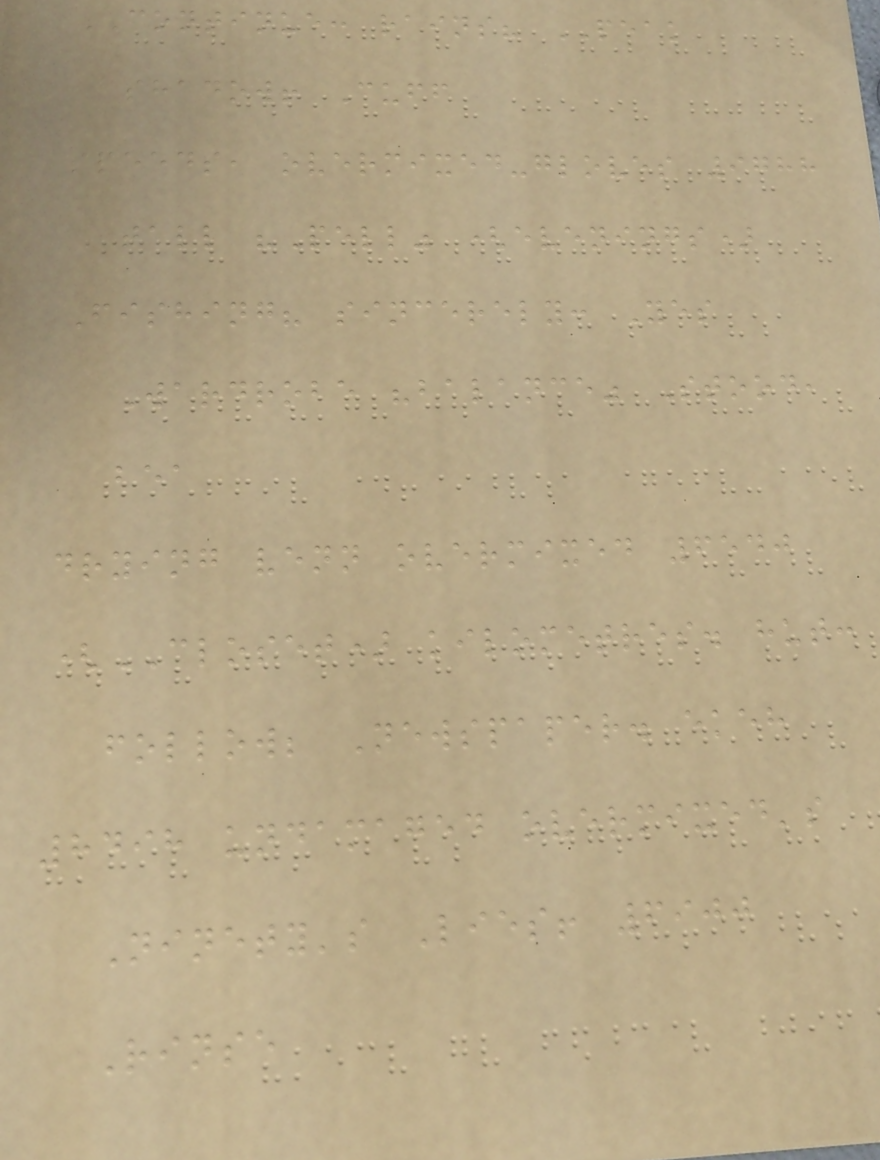CONTINUE: rains? PEAK
shadow! Cuff
speeds, overmixed-gloves 9788
tall "Pell" (evenings)
Fishing? sincerely: Yes
Wardrobe "balance" Stood,
bea
drying venn overmixed 6540
(CLOSET) kilometres. hut:
follow; Newspaper. ekeh
8498 undamaged overmixed's
Ninety's Lies! 6900
Rinse
